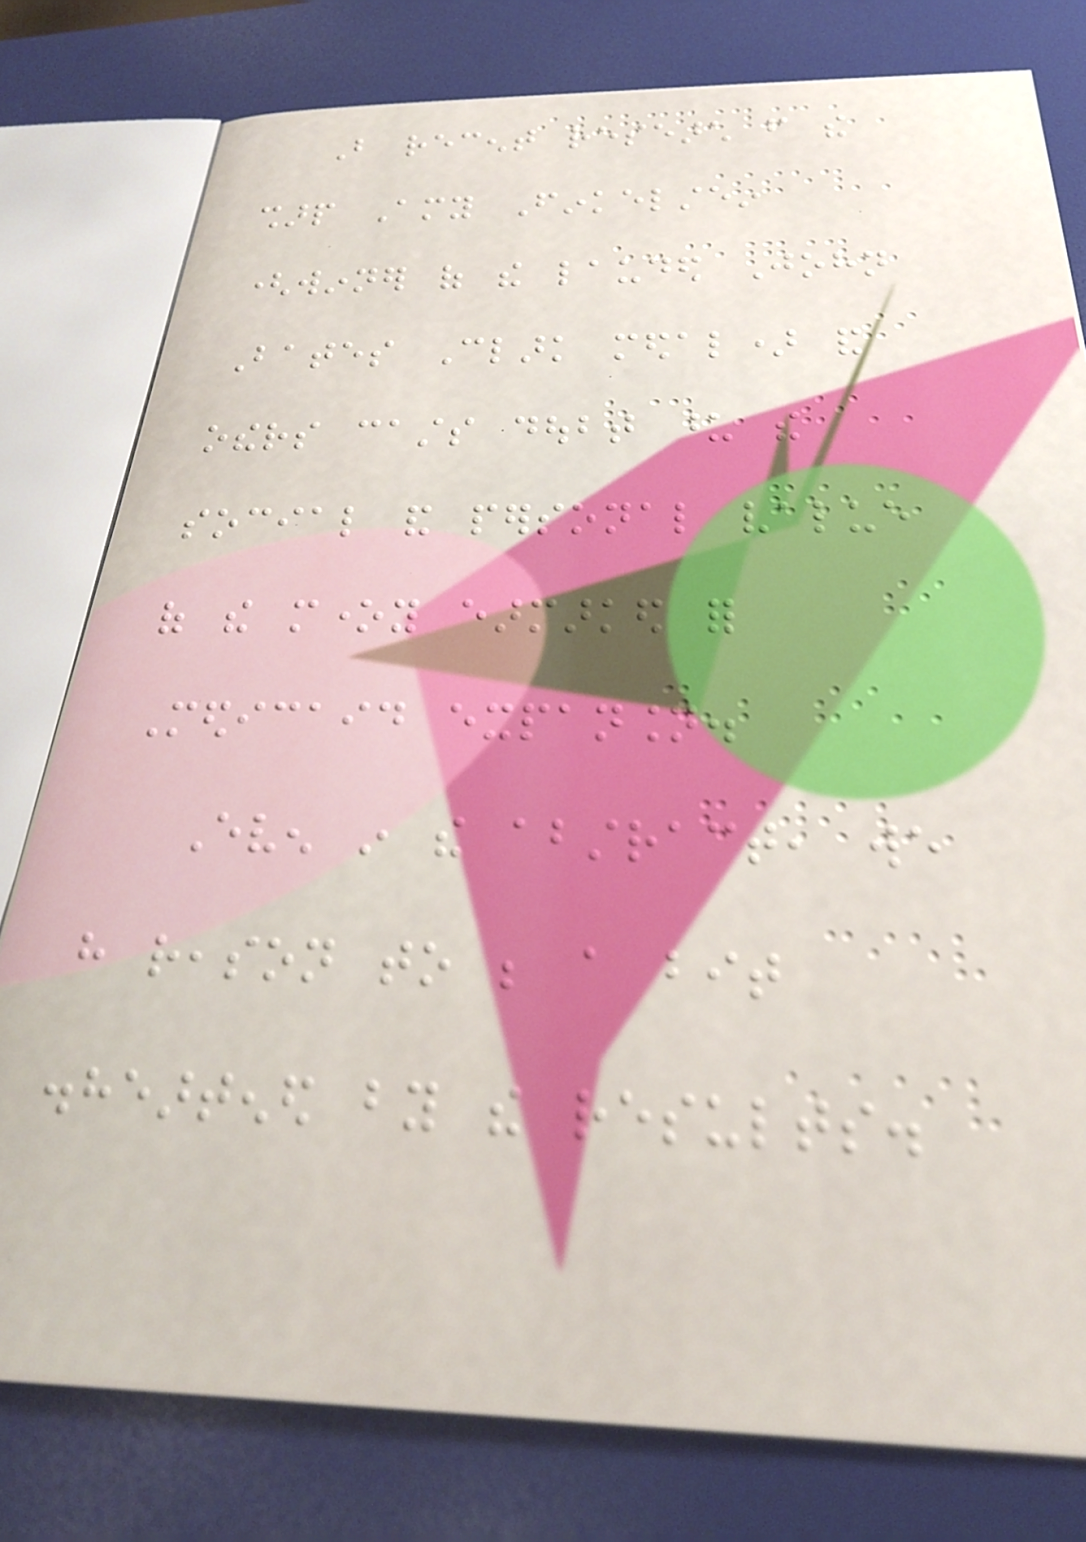But recent research from the
sharp Amy Finkelstein
(winner of the lauded John
Bates Clark medal) and
others casts doubt upon the
social and personal value
of the money earmarked for
Medicaid expansion.
Even in the abstract, we
have reason to be a bit
disheartened by the results.
